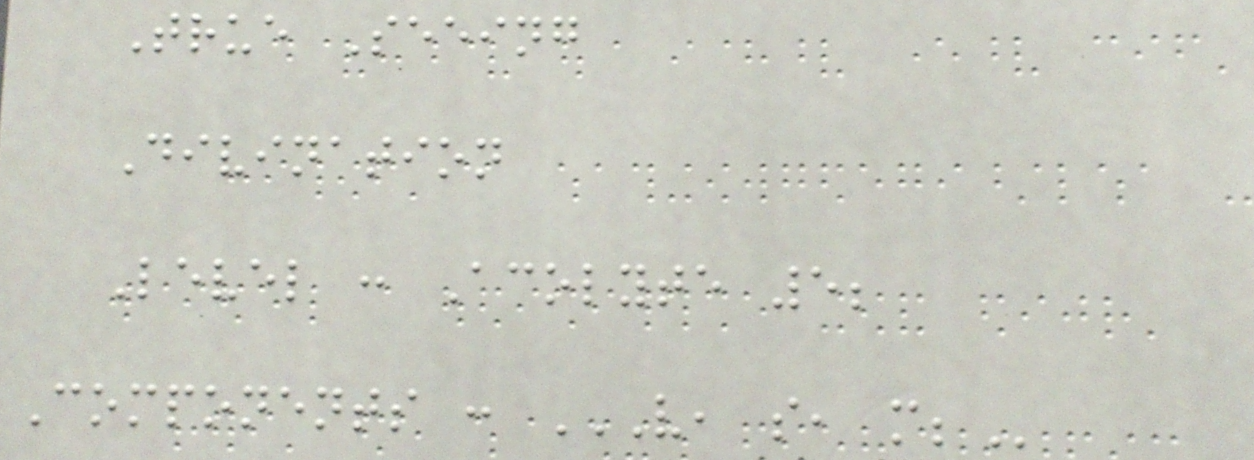True Seeing
Divination
Level : Acolyte 5;
Components : V, S, M;
